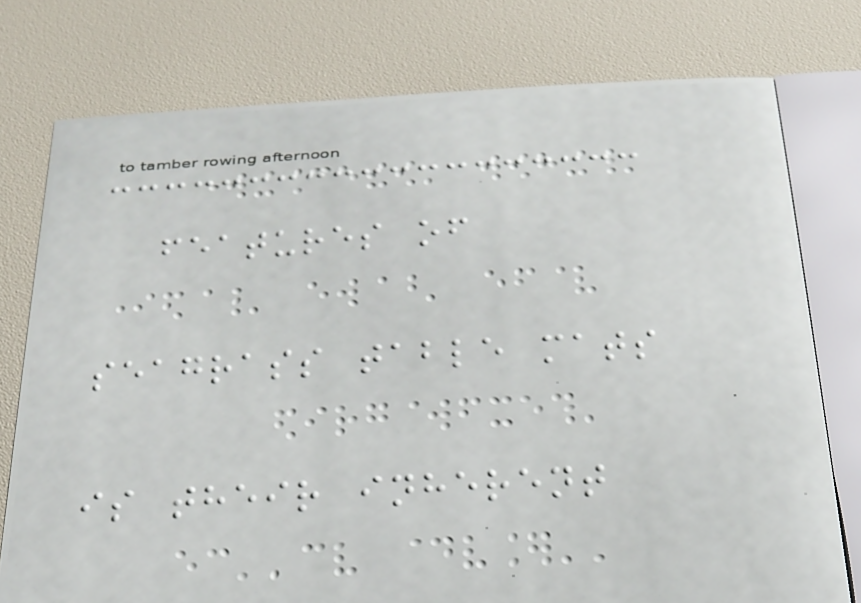features of
seagrass table mats
is their inherent
